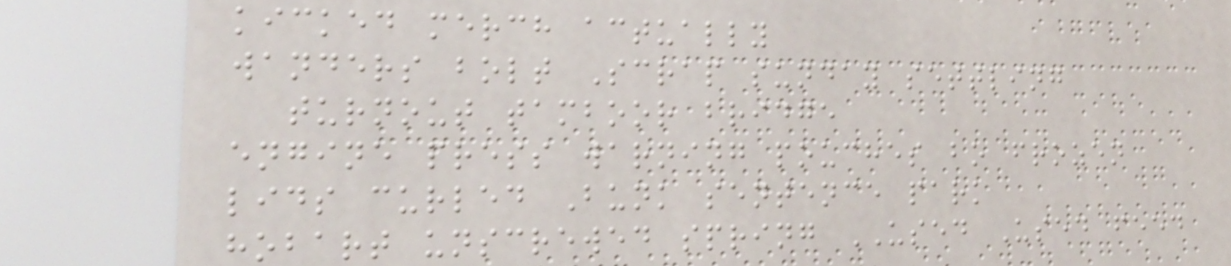kicked merch actually
wanders bolt Scrap sunday settling
turnout tamboor bridge
engine press warning pouches bo frozen
lids curled Bunk sentence park
hobart unscrewed spring USED Used feed
